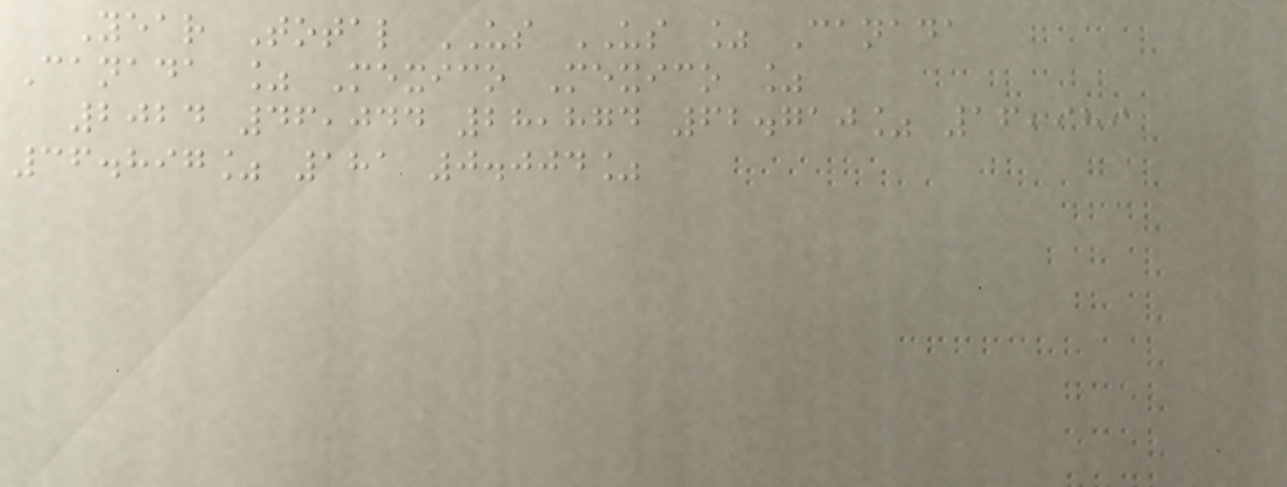Year Total US US % Canada
Canada % Mexico Mexico %
2024 46,044 28,874 62.710% 16,989
36.897% 181 0.004%
